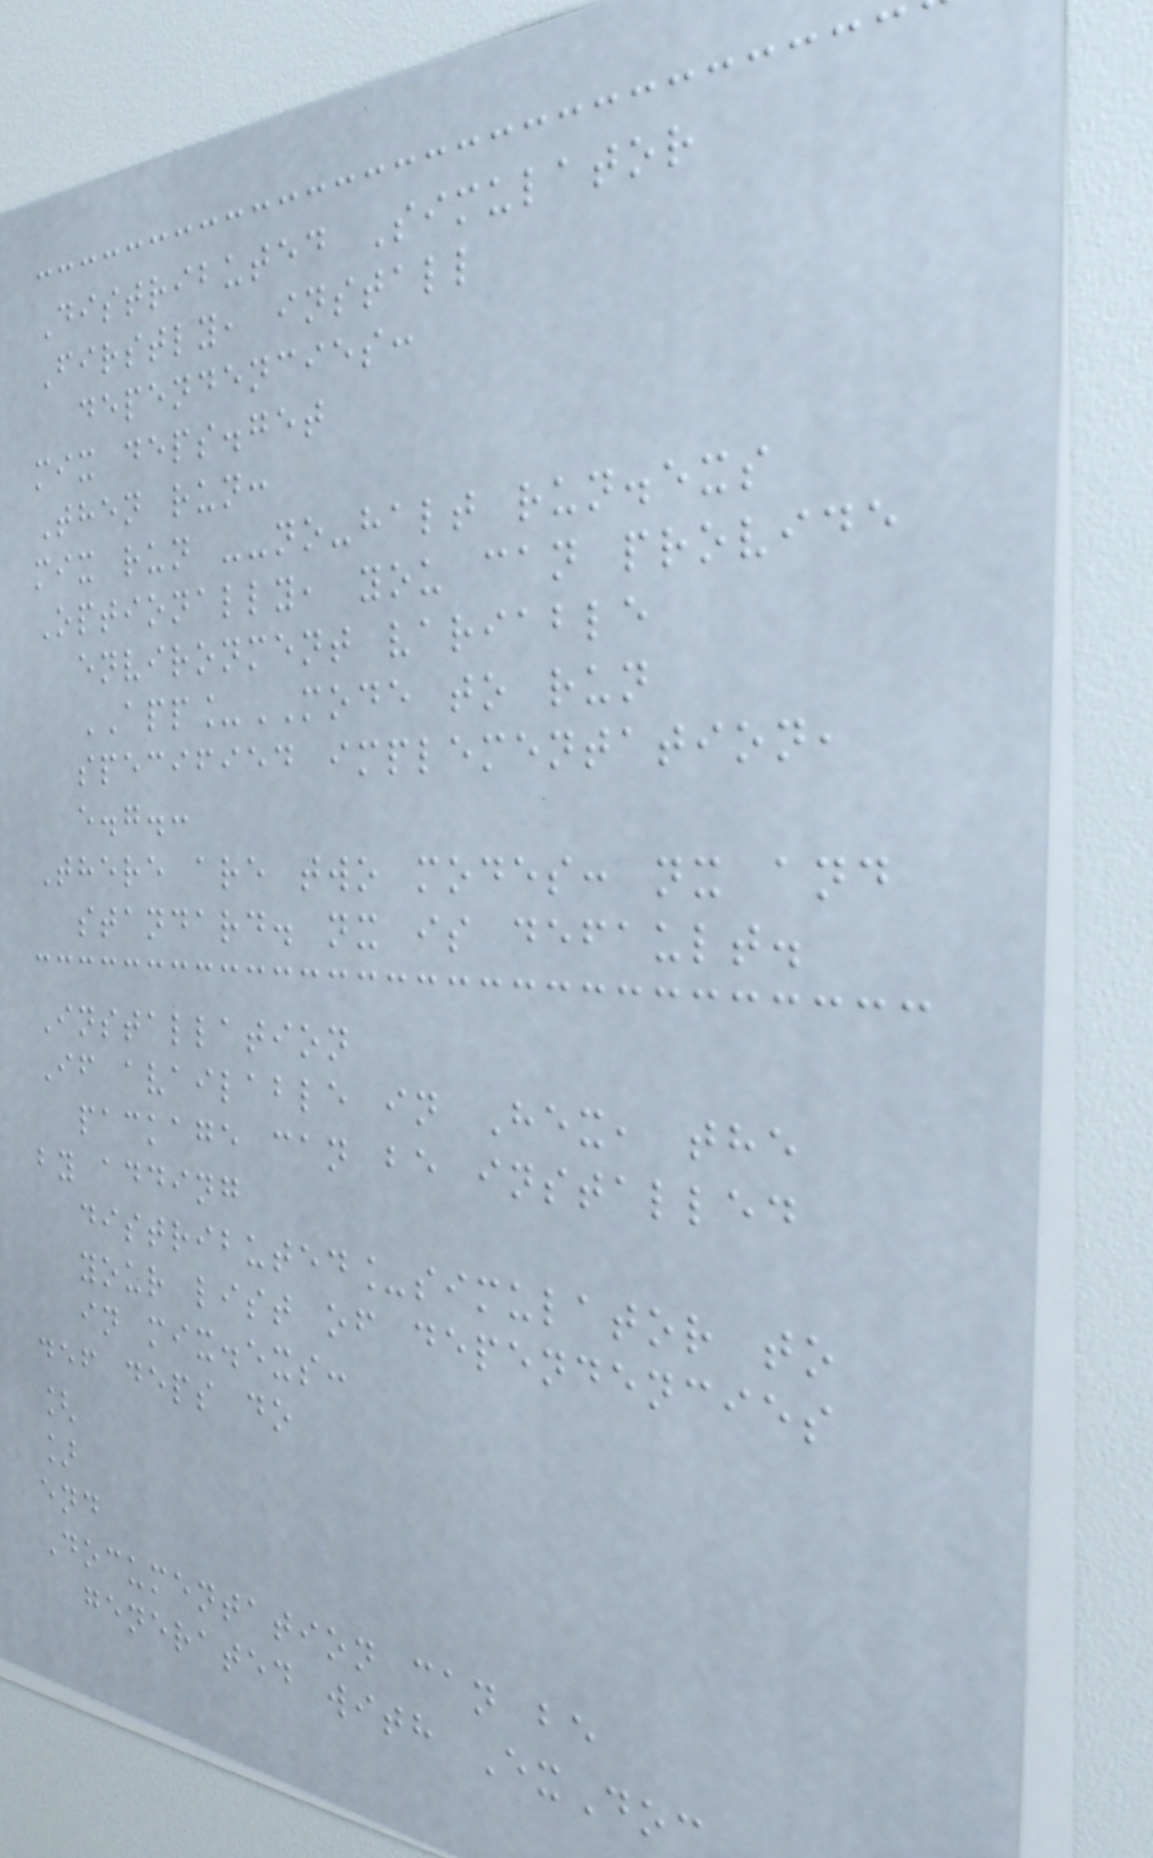Distributed Simulator
Firstly, install
dependencies:
mix deps.get
Then run:
mix run --no-halt run.exs
Optionally, you can provide
environment variable
APP_MODE to run
specified implementation,
e.g.:
There are two modes: nx and
standard. nx is default.
Installation
If available in Hex, the
package can be installed
by adding
distributed_simulator to
your list of dependencies
in mix.exs:
def deps do
[
]
end
Documentation can be
generated with ExDoc
